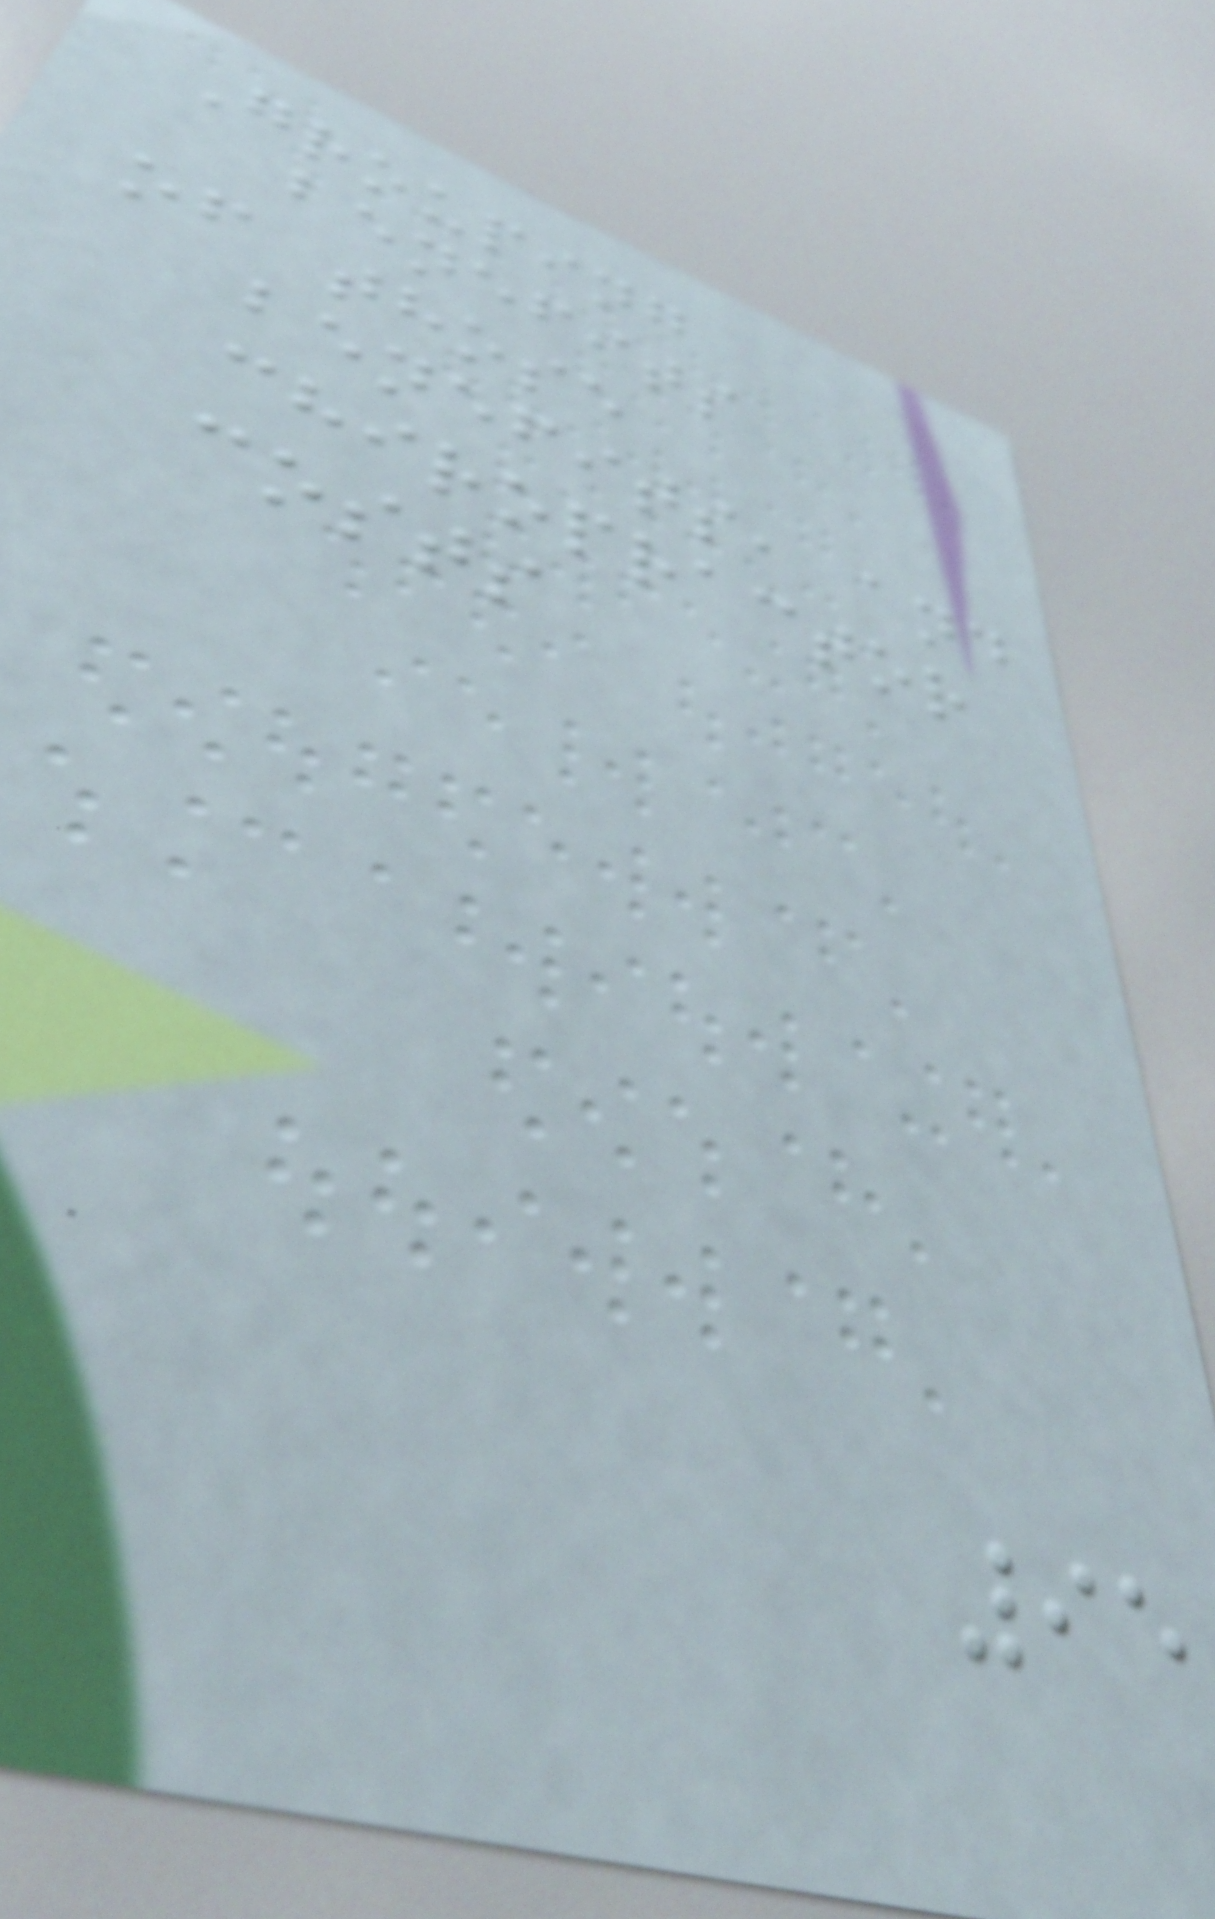Grouping
benefits
of those
benefits, and
chiropractor
costs
95
